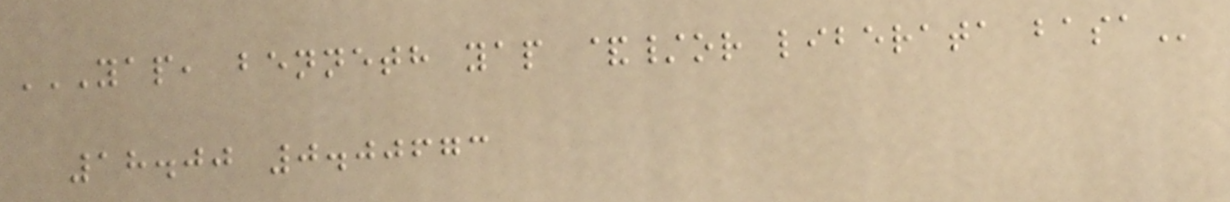YAP, BENNETH YAP &/OR LIBERATA BASA
18.00 0.00673
